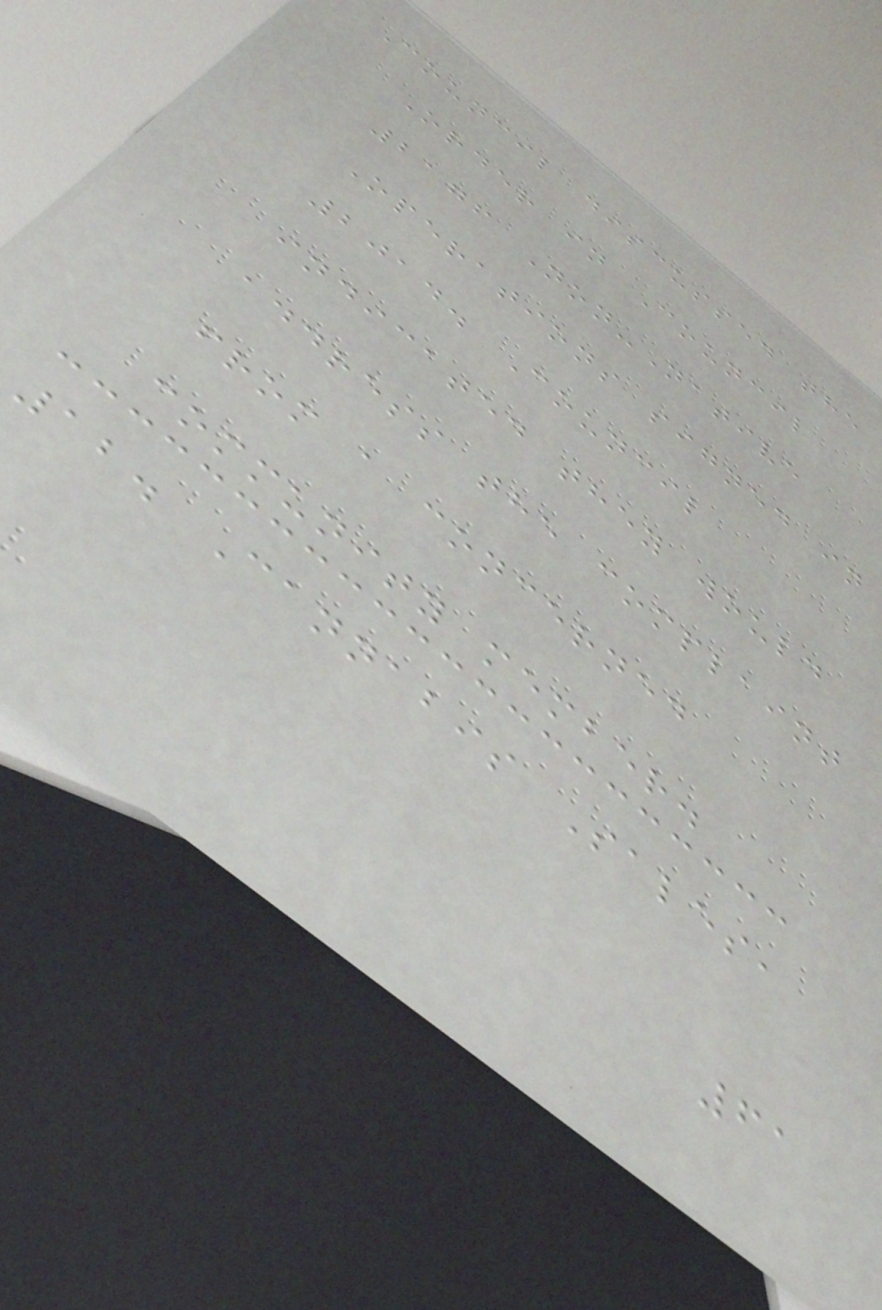Council discussed the
Order in Council
2176 Non-Native
Operations signed in
2014. Council
indicated they would
address the complaint
from a concerned
community member.
12. Cannabis Sales,
61
